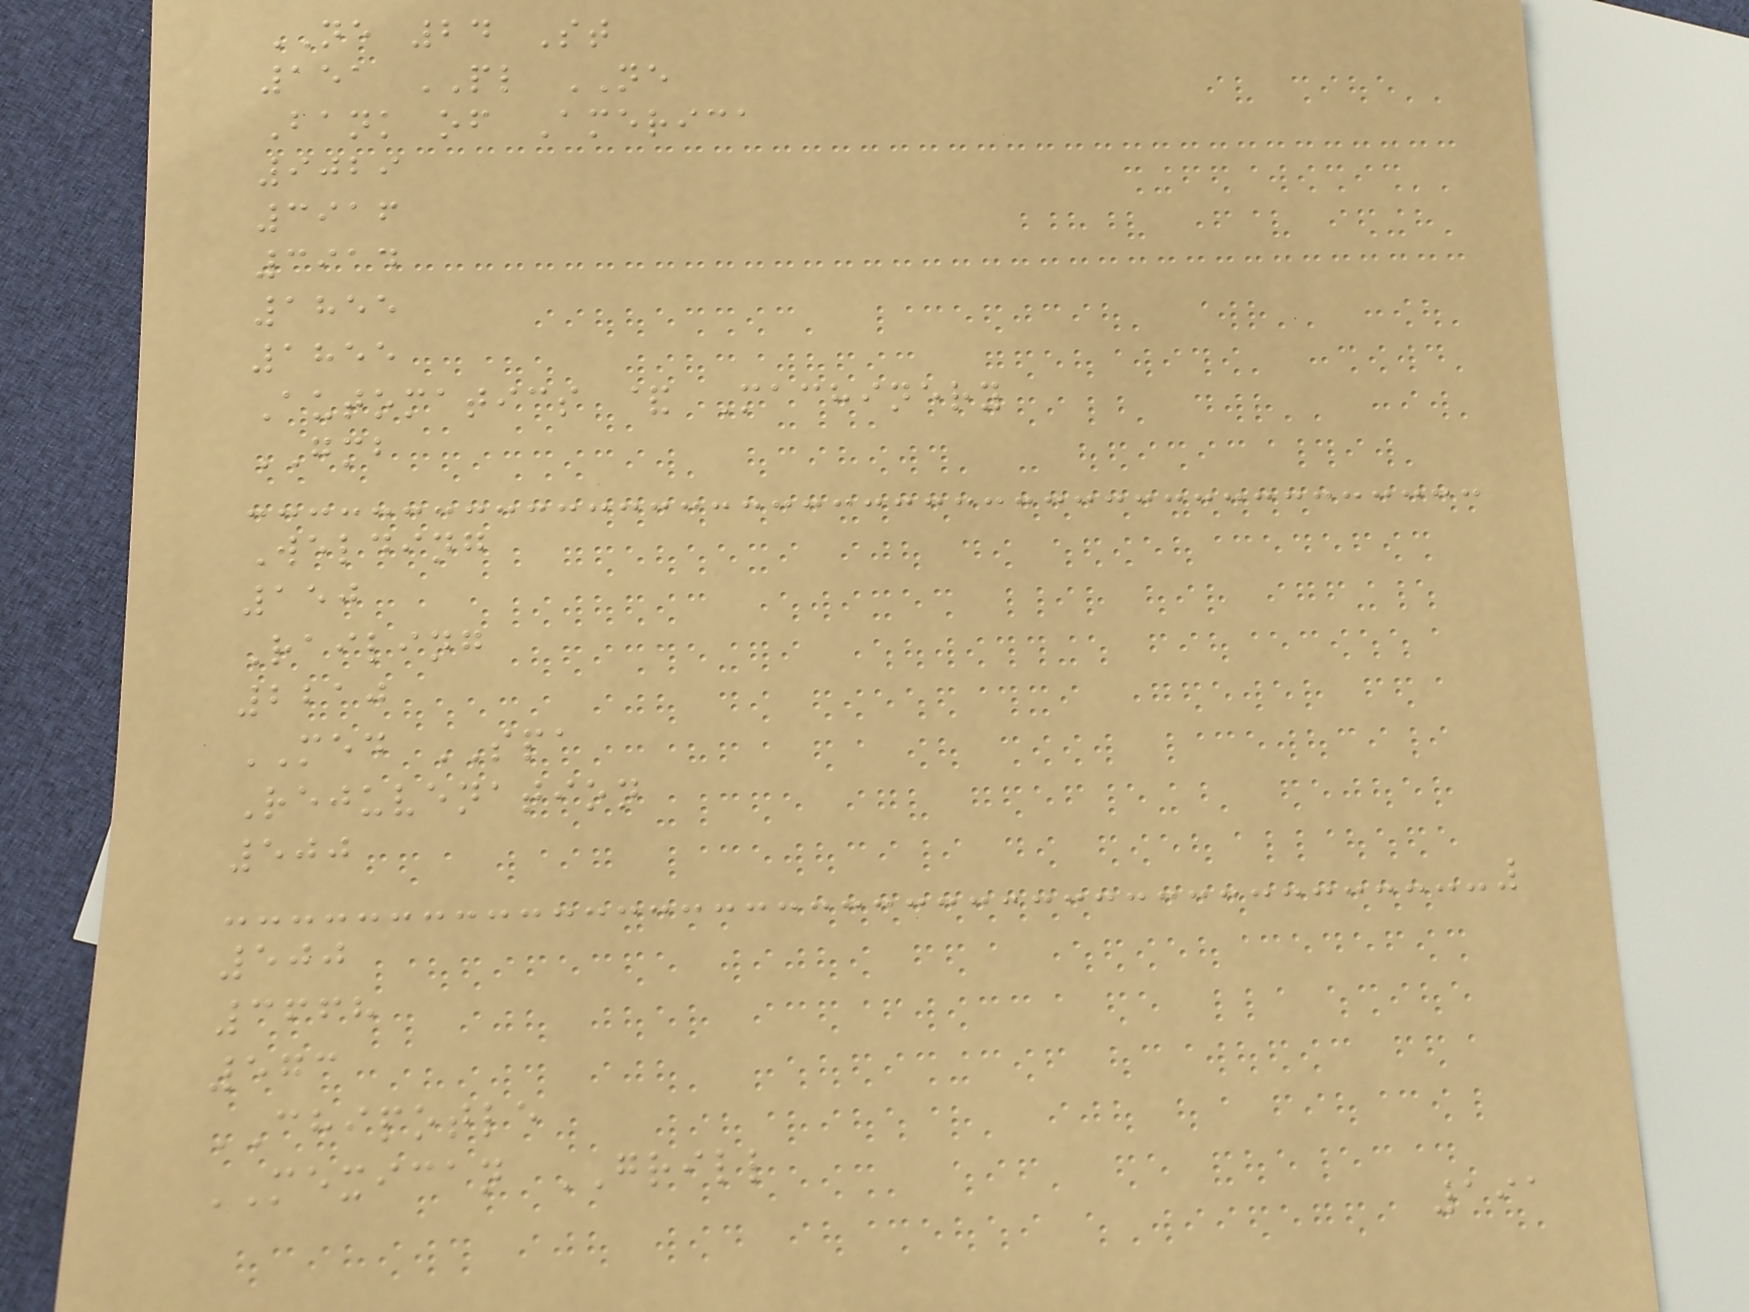NE 24 St
151 PL NE
Bank of America
9029
3916
3914
1855
1855
Automatics & Machinery
GMB
Welding
150
Railing
2210
MED SPA
Rejuvenation
500
500
3668
573
CHIPOTLE
MEXICAN GRILL
191
